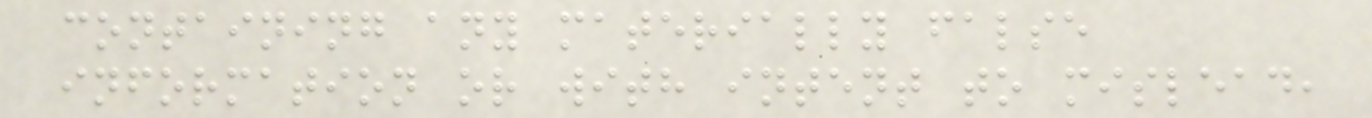containing any materially false
information or with intent to mislead,
